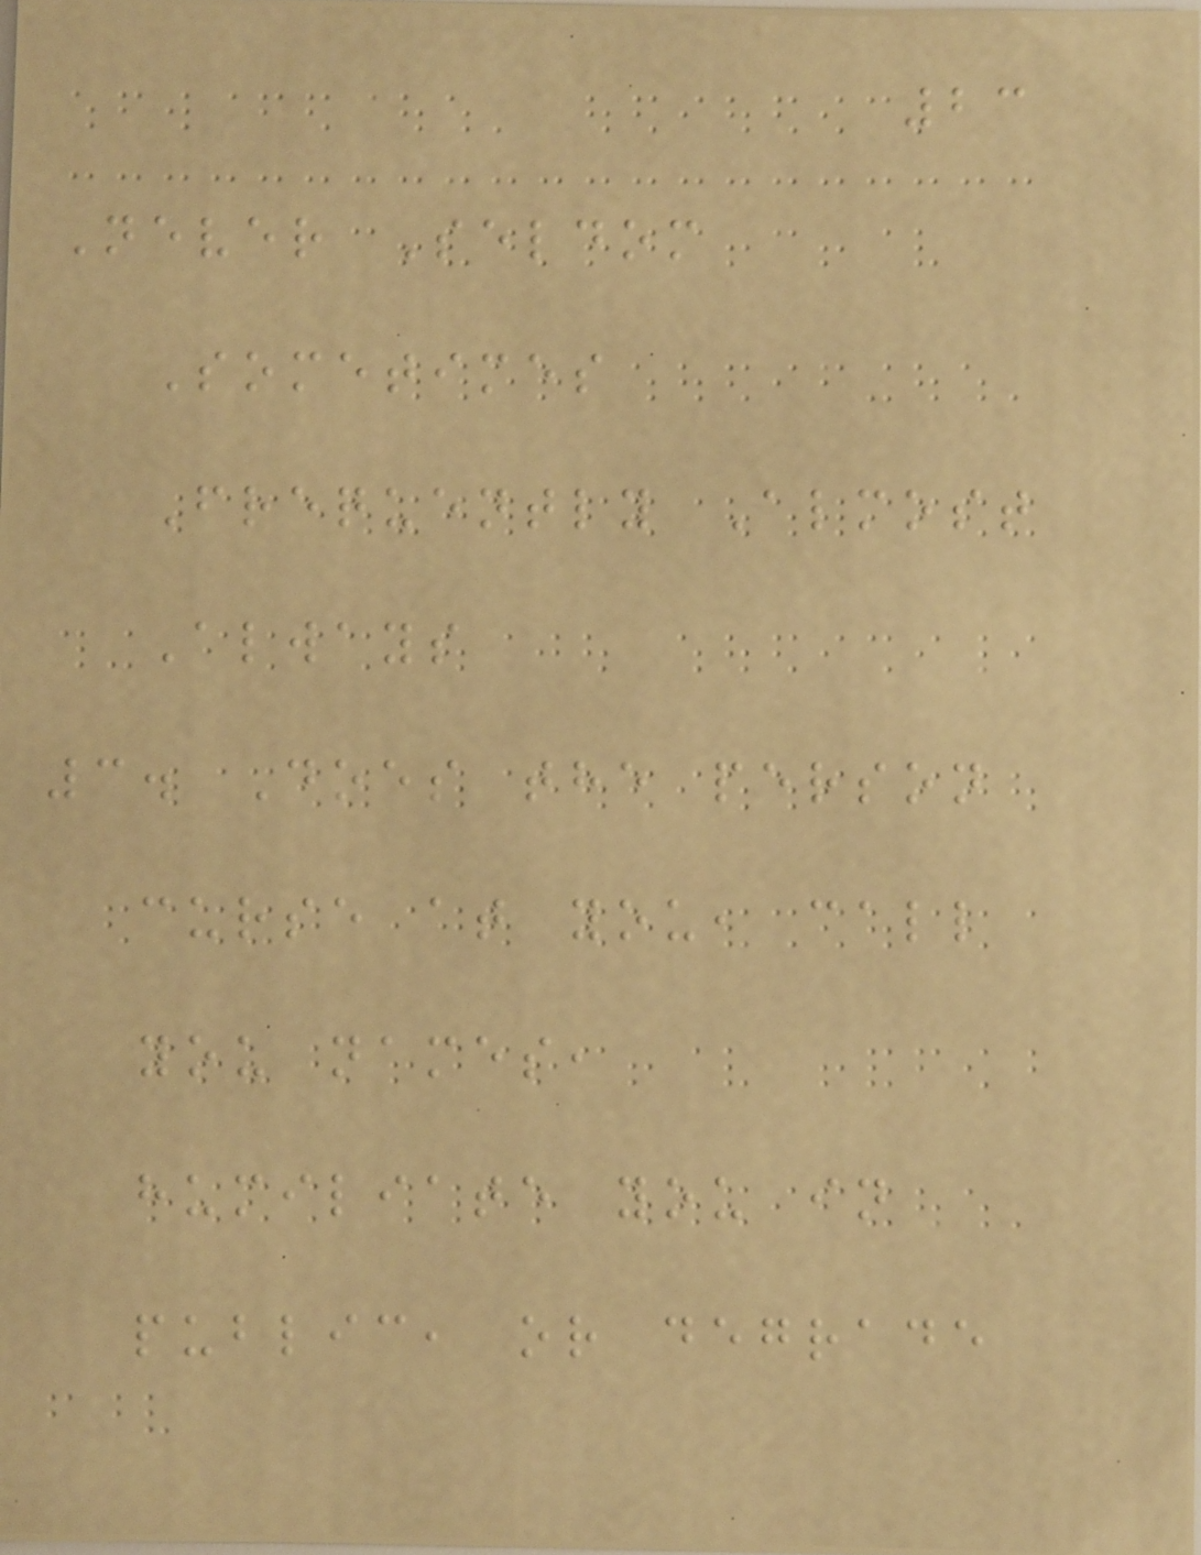23
Never Seldom
Sometimes
Frequently Almost
Always
3. Does the person
curse at you, call
you names,
humiliate you in
public, or degrade
